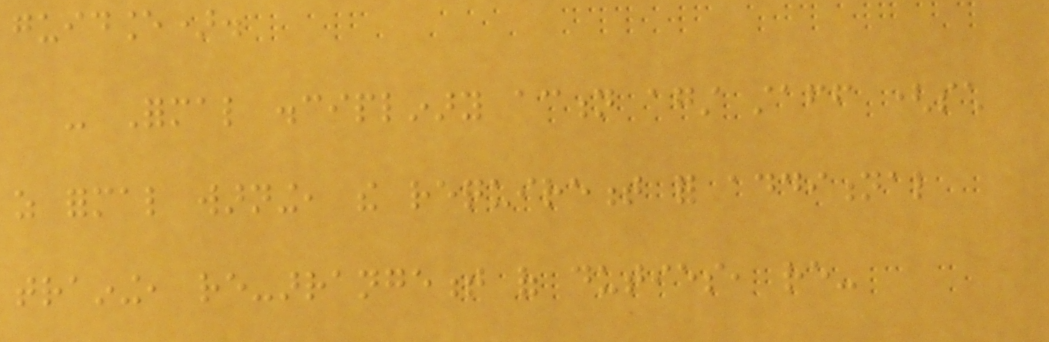guidance).
- Formal disciplinary action against staff (such
as formal warning, the requirement for additional
training, re-arrangement of duties, re-
